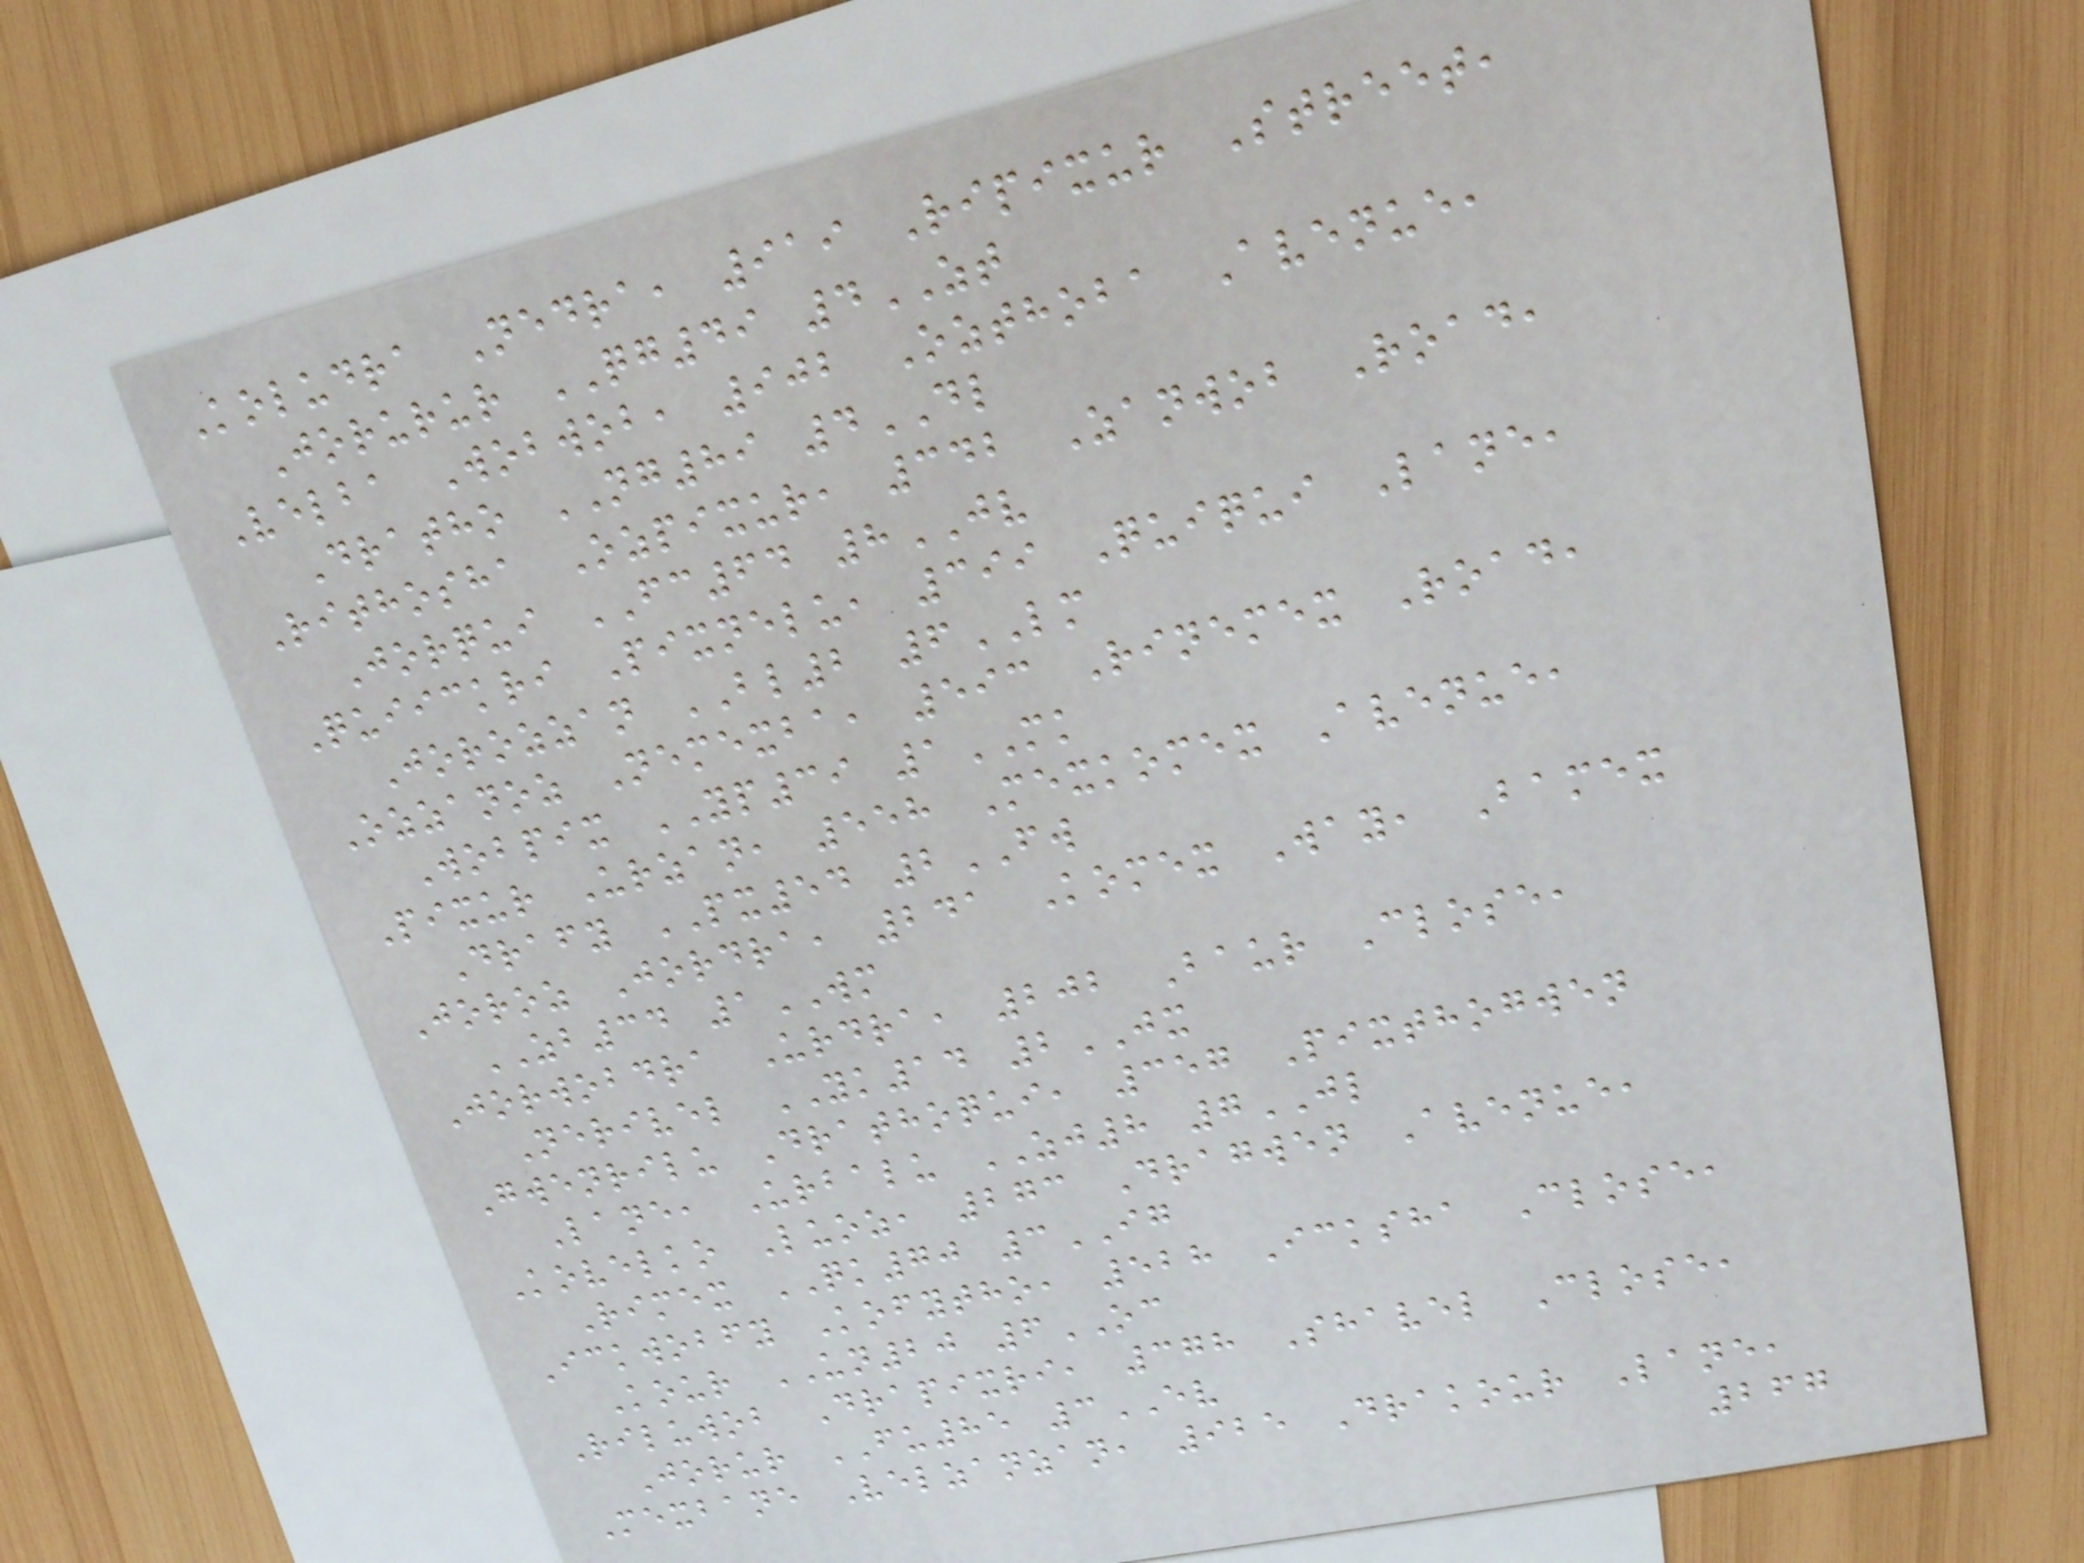Koludra Nedra, 919 Ripixur Street,
Jorurur QG49 4ZT
Velba Wobwob, 902 Ozthoba Avenue,
Dratho NG89 4DL
Rithosha Ozpixur, 342 Zanwob Road,
Jorqui FC64 8JV
Quiickri Pixnelu, 399 Quiqui Lane,
Jorozzan BL2 6LM
Ozzanoz Nemexba, 593 Rinemex Road,
Wobpix YP39 1MK
Pixur Urzan, 558 Mexkomex Avenue,
Drafy PX54 2FW
Joroz Jordra, 241 Komex Way, Bamex
ZB34 1WM
Jorwobdra Urdra, 202 Baur Close,
Nerivel YK14 2JX
Gwenrilu Drathoqui, 357 Pixthogwen
Lane, Urbalu ZJ8 7JL
Kovelko Luoz, 273 Dragwen Avenue,
Rimex QK70 3IG
Ickwobfy Kofytho, 528 Icksha Close,
Kour UN20 6OC
Riluwob Drapixri, 378 Shavel Close,
Jorur FU85 3EV
Mexbane Velzanzan, 925 Drakour Lane,
267
